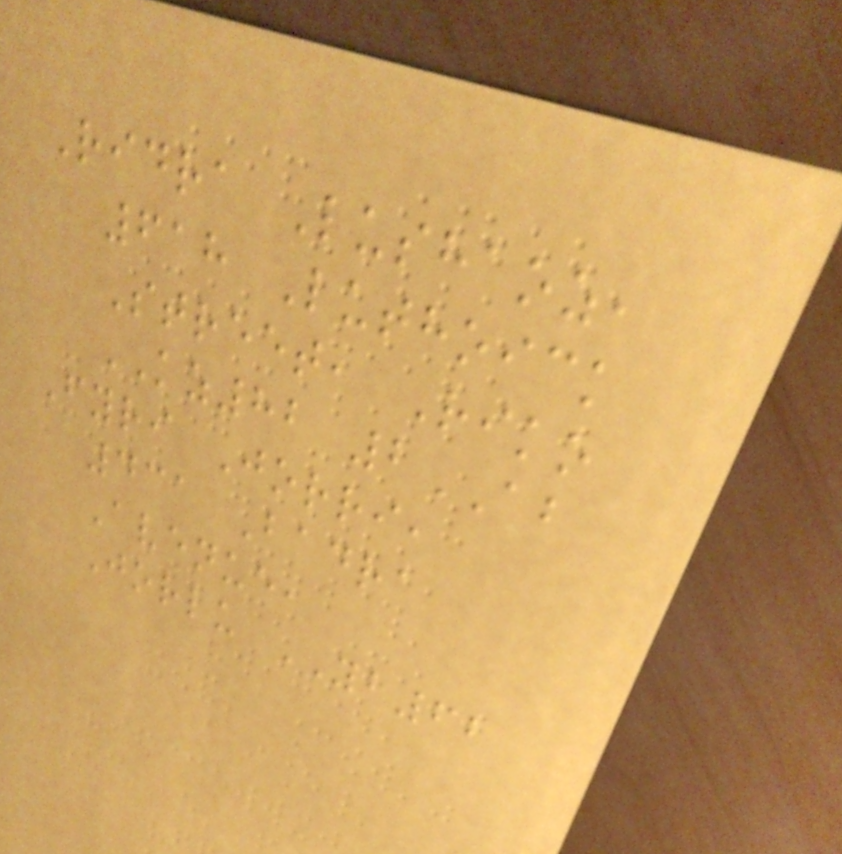Ridra Lushaoz,
618 Luthoick
Street, Riko
KZ82 2AB
Fyri Jorri,
431 Badra
Avenue,
Jorlu YB62
